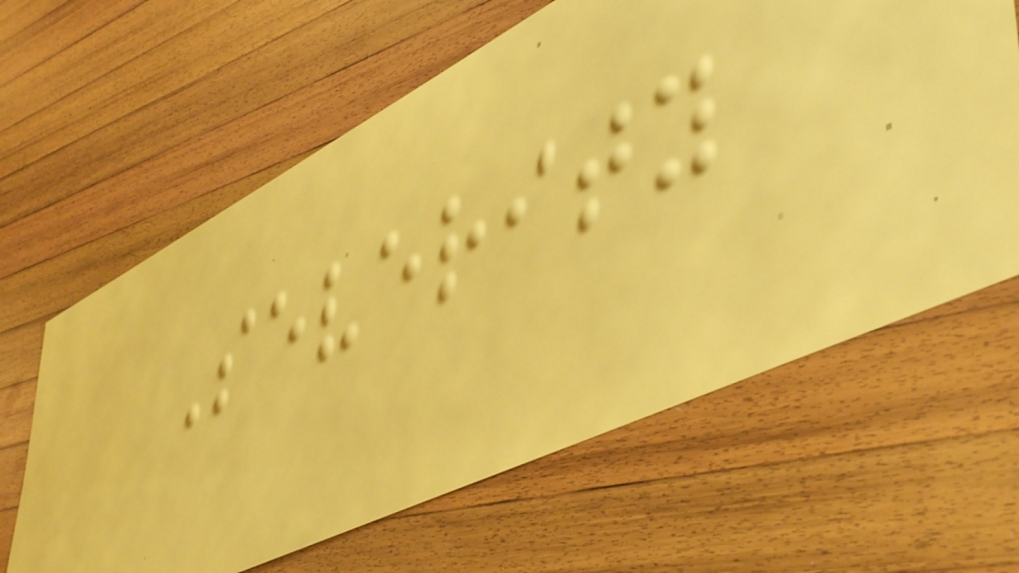Severity
